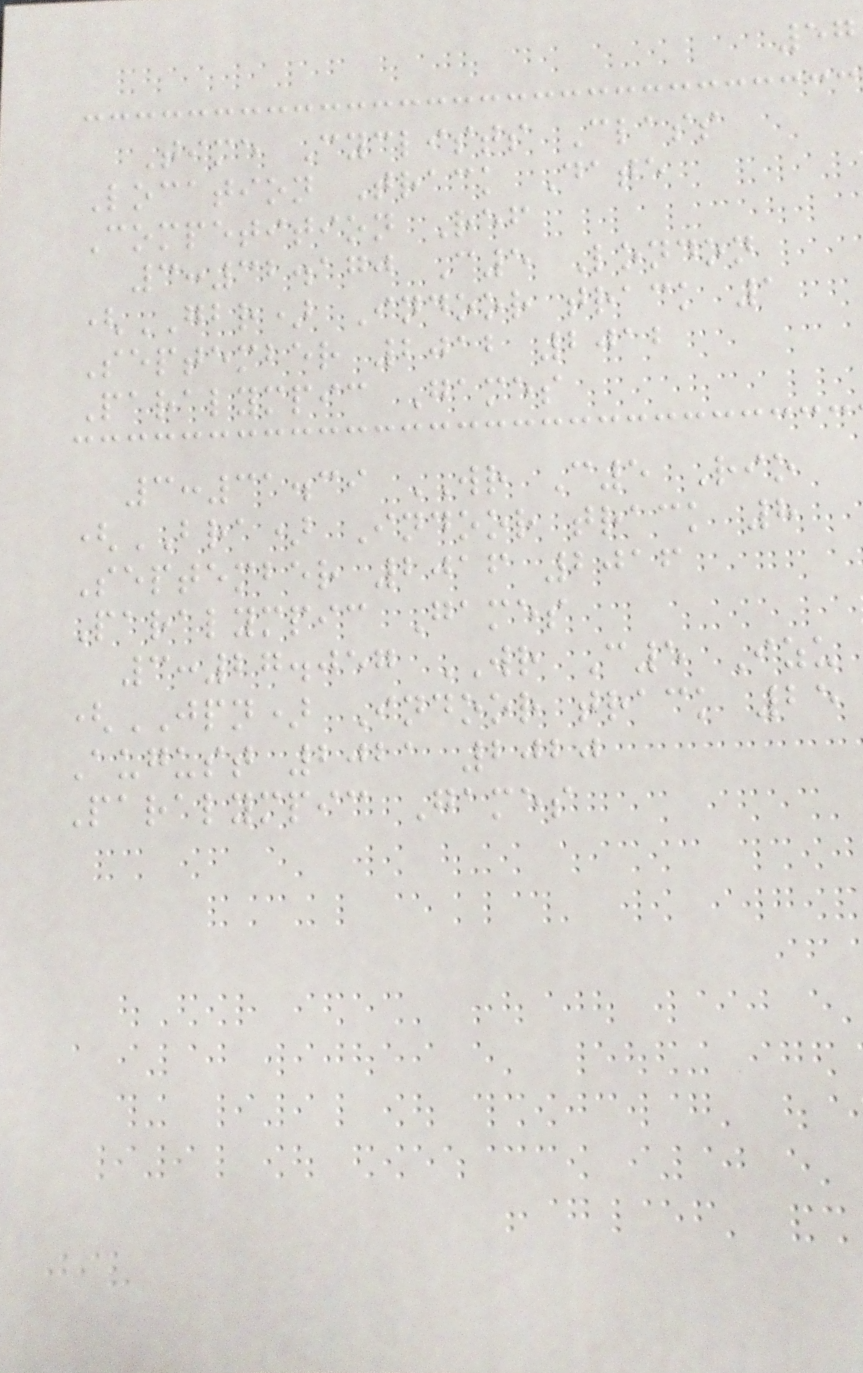57
Time Cyclists Class
Location Track Date
Competition Ref
3:32.170 C5 London
(GBR) Indoor track 1
September 2012 2012
Paralympic Games
3:31.39 WR C5 Rio
(BRA) Indoor track 8
September 2016 2016
Paralympic Games
3:27.057 WR C5 Izu
(JPN) Indoor track 25
August 2021 2020
Paralympic Games
